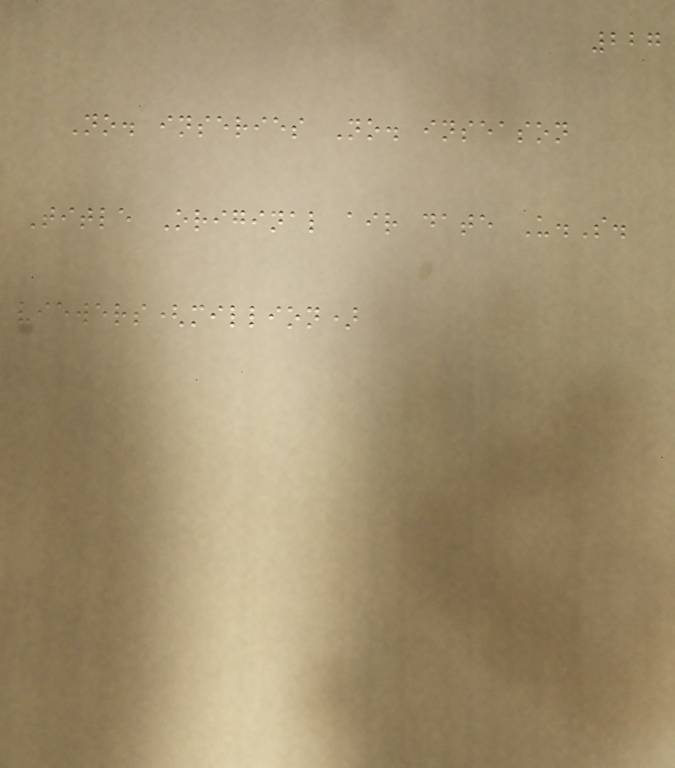227
No. inseries No. inseason
Title Original air date U.S.
viewers(million)
